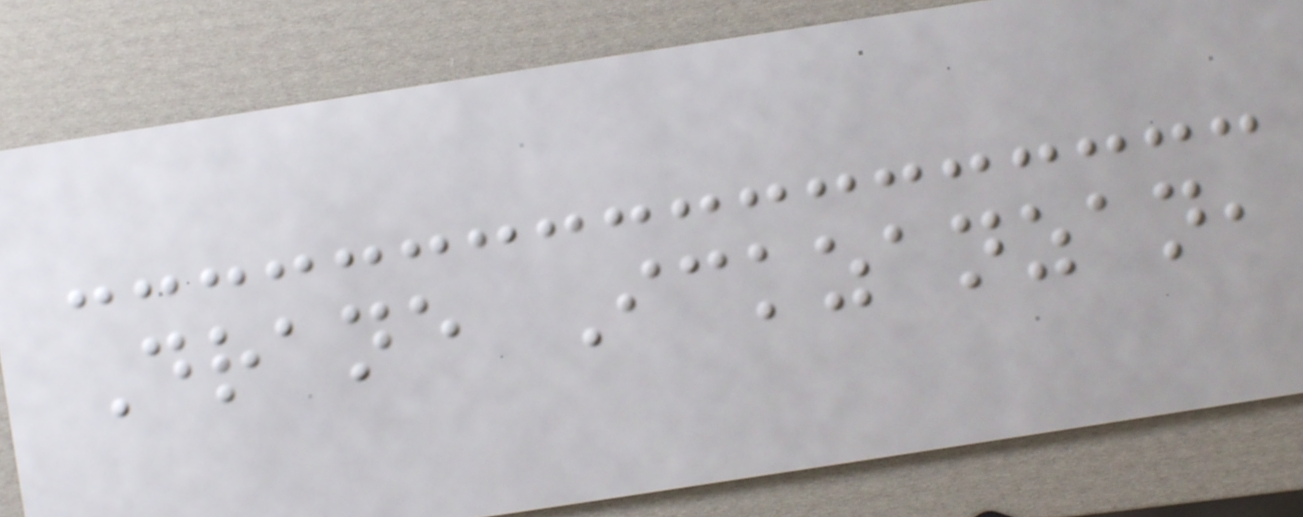Drane Ickzanzan,
